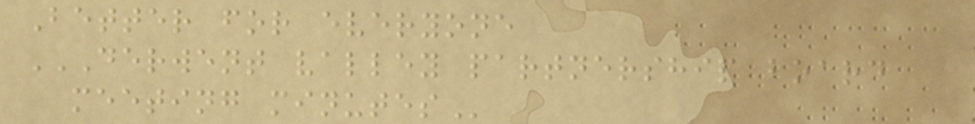Better for everyone
DERWENT VALLEY PARTNERSHIP BOARD
MEETING MINUTES
